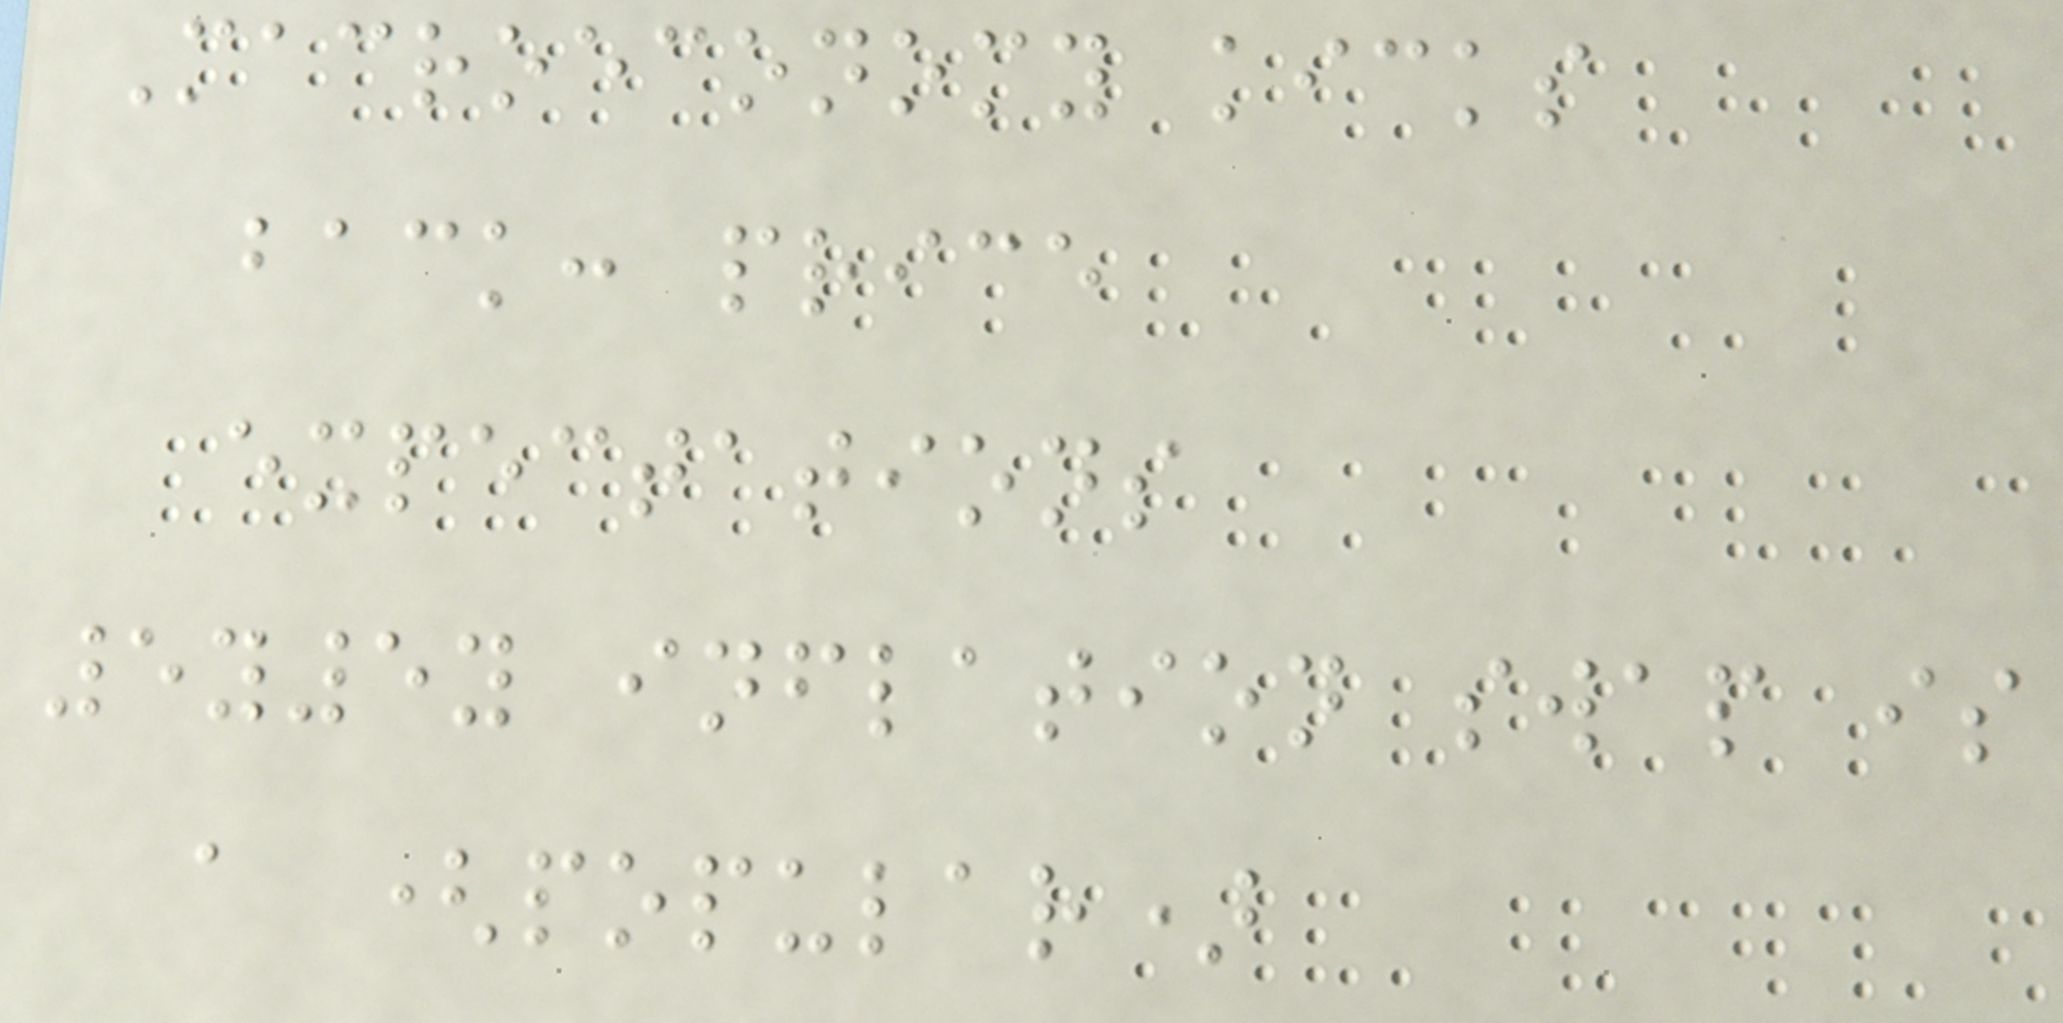Macroeconomy kicks
back: price
expectations
5y5y inflation swap is
a (popular)
